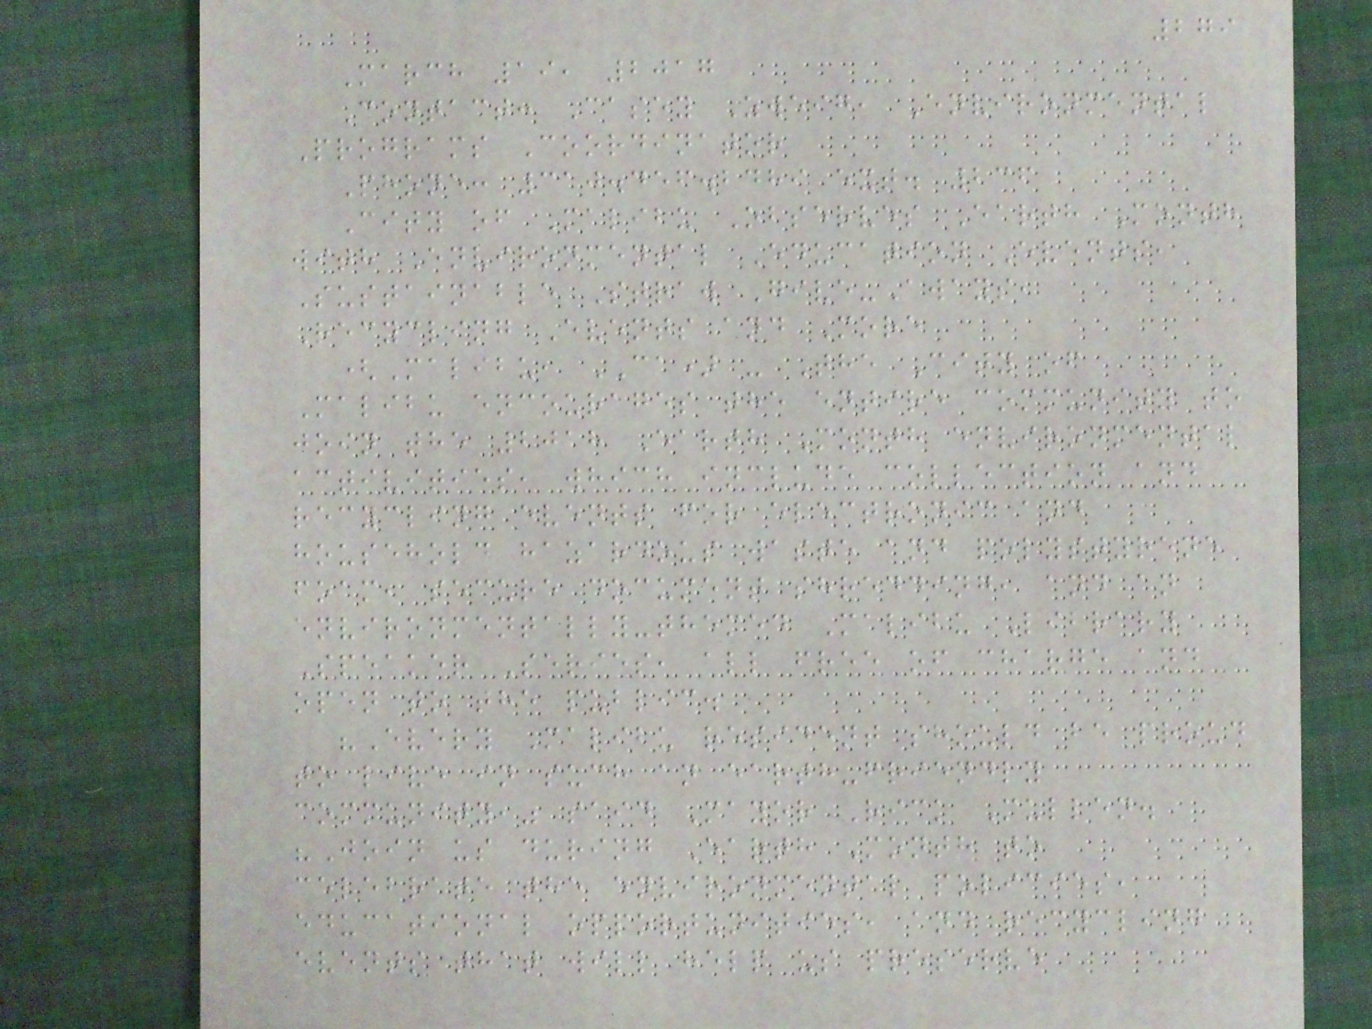279
March 19, 2017
Contact: Casey Zweig, Environmental
Programs Coordinator
Phone: 310.456.2489 ext. 236
City of Malibu Observes Earth Month
with Environmental Education Events,
Sustainable Straw Give-Aways,
Recycling Events and More
(Malibu, CA) - The City of
Malibu encourages the entire community to
join the 2018 Earth Month environmental
activities, which include collection and
recycling events for electronic and
household hazardous waste and polystyrene
foam, secure document shredding, and an
environmentally-themed Malibu Library
Speaker Series, all free of charge and
open to the public.
"Every Malibu resident should be proud
to live in such an earth-friendly
community," said Mayor Rick Mullen.
"Join us during Earth Month to
celebrate the environmental policies,
educational opportunities, and recycling
events that will help us preserve
